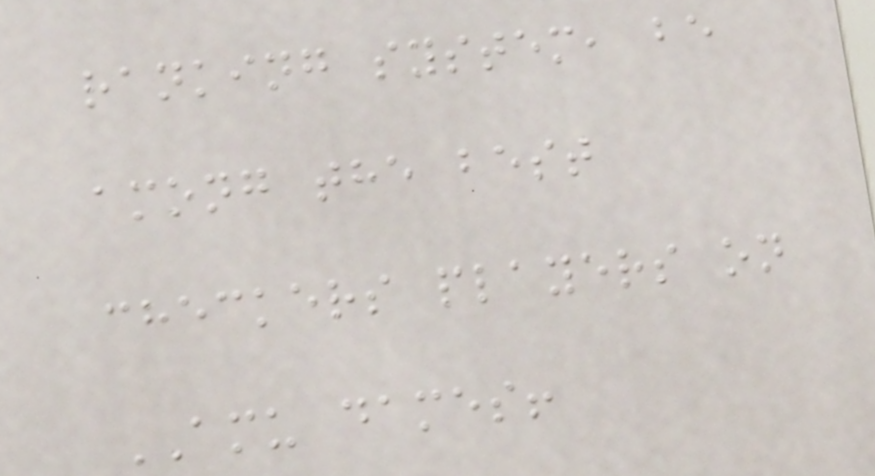ranking system, be
among the best
checkers players on
AMU dames!
